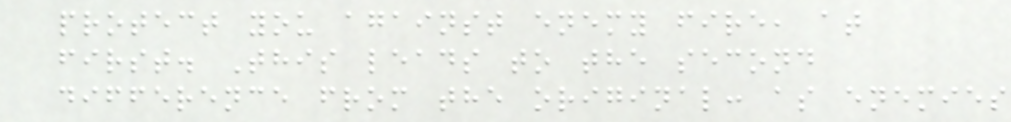protect you against enemy fire, at
first. This leads to the second
difference from the original: as enemies
